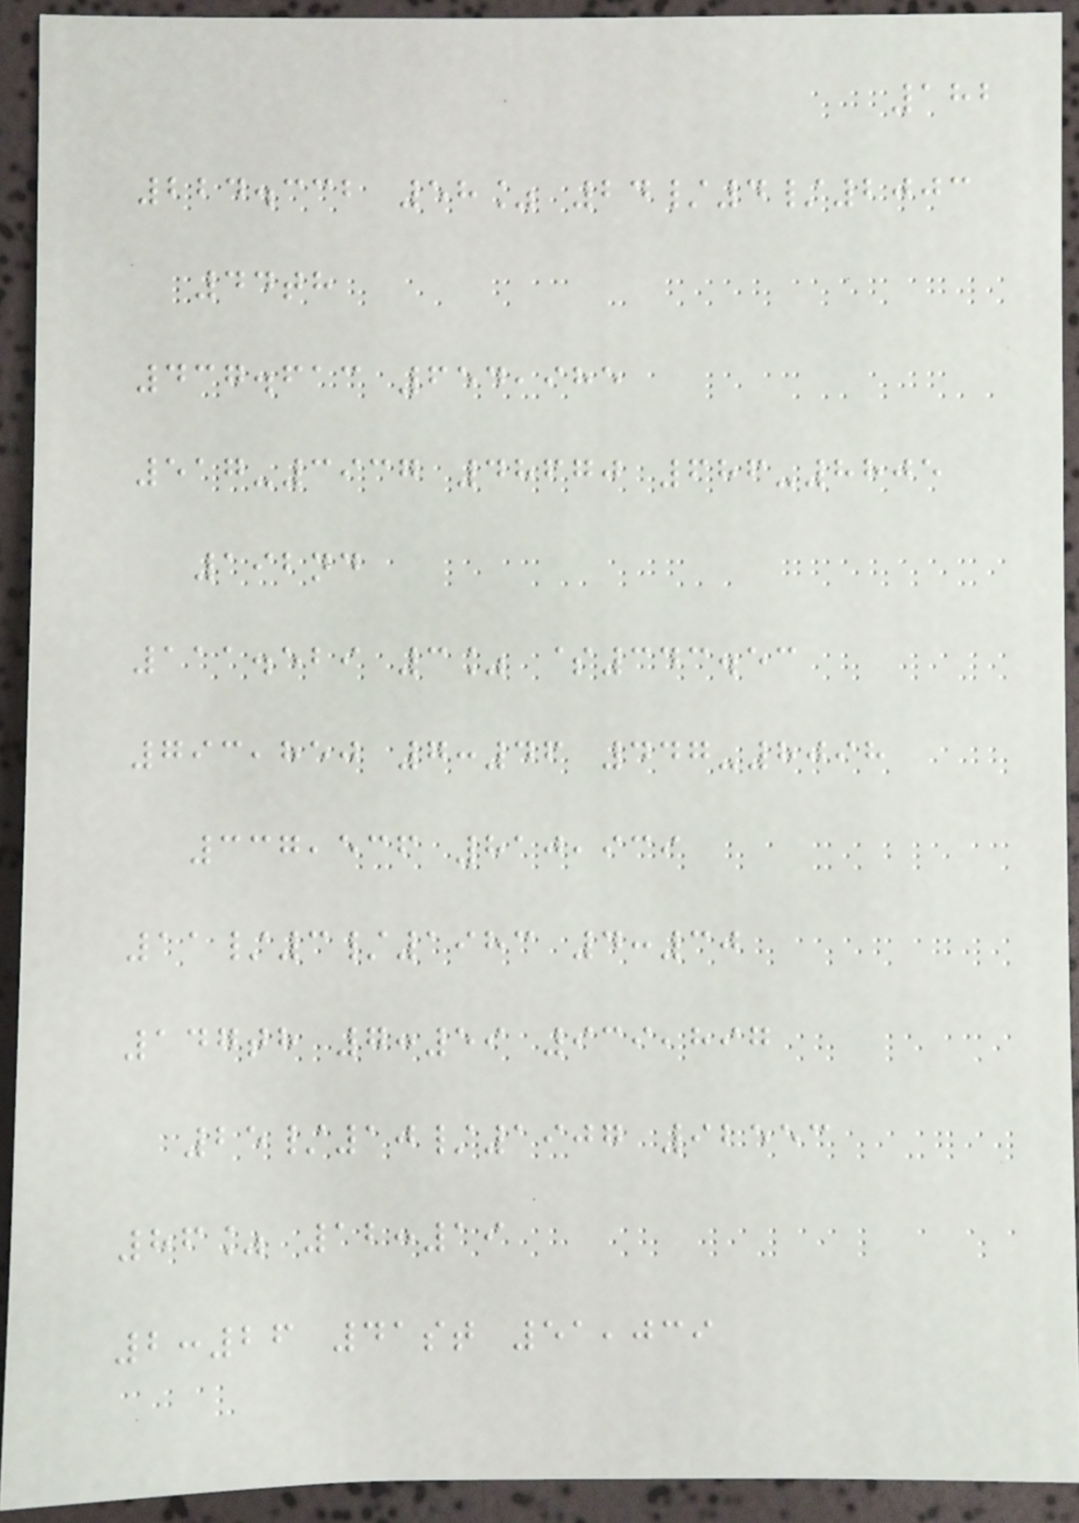182
224.332 58% 24/4/2003
44th
437.613 654,985
517-3937 48670 686-8805
192nd
111.529 3% $343.53
793,850 7:46 447-8098
337,536 810,939
11/3/1983 4:30
147th 7:59 939,897
25/10/1907 92553
86% 12:19
2:26 41st 51,039
